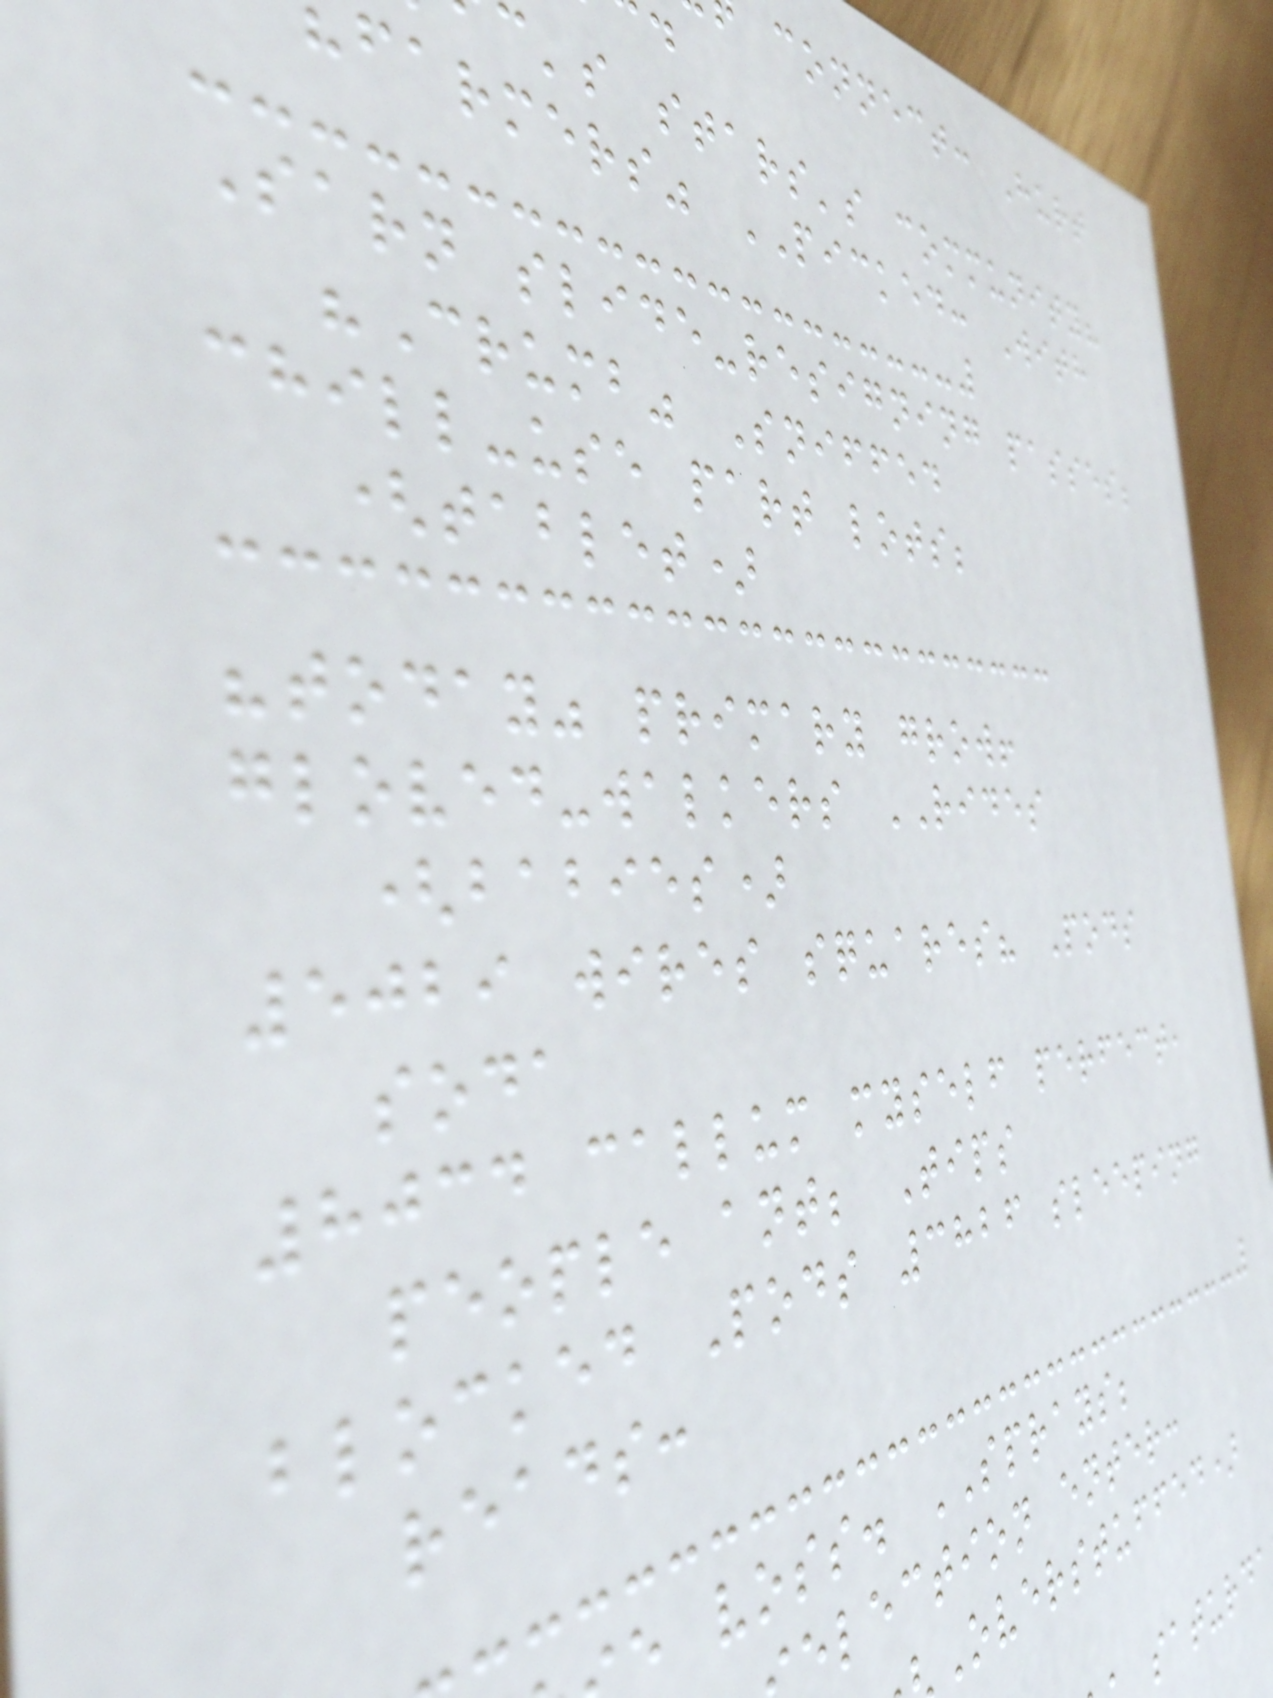connect: Hurt
c's stars's community?
farmers" PICKED: With
Sarn slide-resigning passes;
"Crumb" Sniffed
chill-use part lots;
(tablet)
"today" primary grow!
gloved-walkers RIDES
(babies)
5029 wires squares? Pods
soda
8034 callum myself perfect,
people ant; Tips
blocked Pods 3826 sleeping
reads:
e voss. SPRAYS;
election enter:
Overstuffed)
